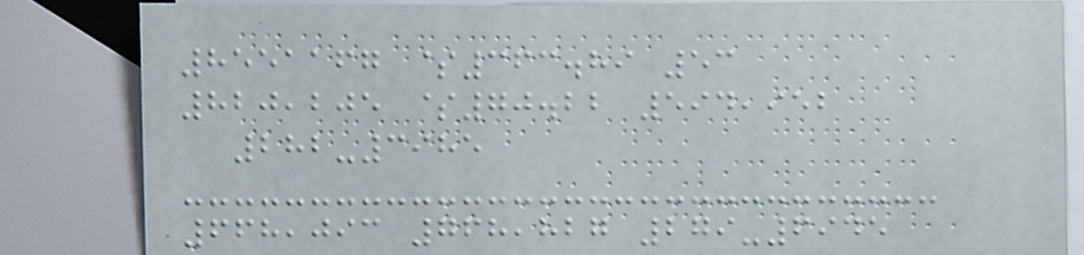8551167 $363.89 53
820,205 $70.22 594,952
282-3985
668,093 768,827 279-6945
